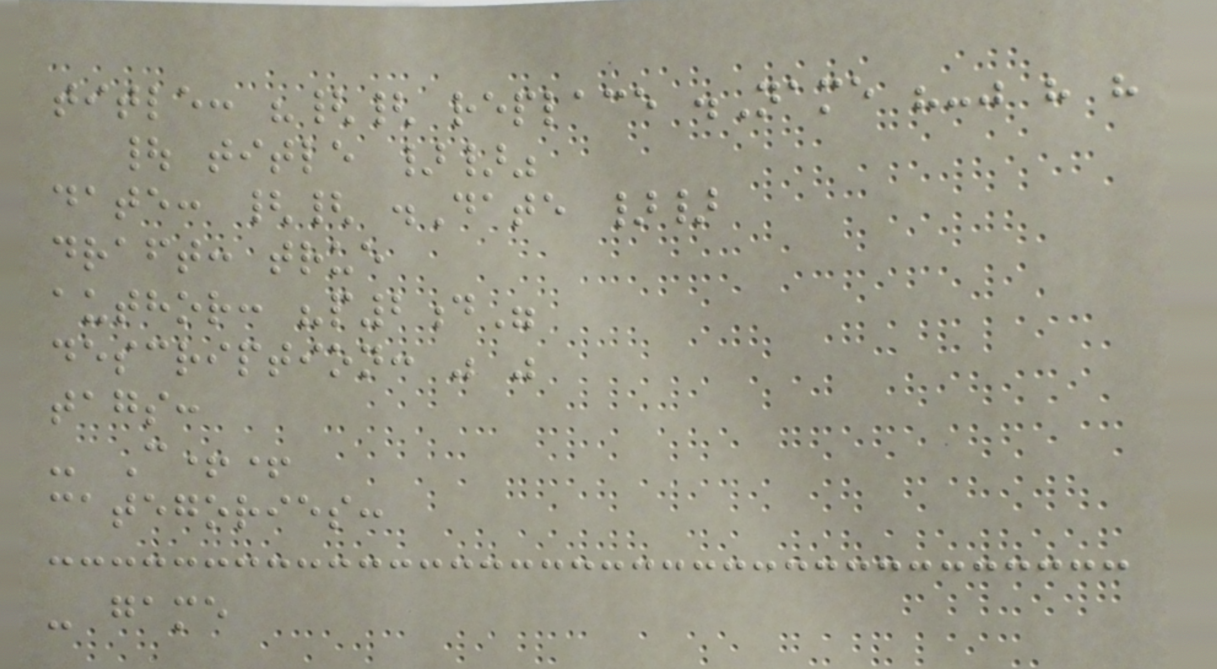title: "{{ replace .Name "-" " "
| title }}"
date: {{ .Date }}
draft: true
author: "p2d"
description: " "
tags:
- C++
categories:
- game
